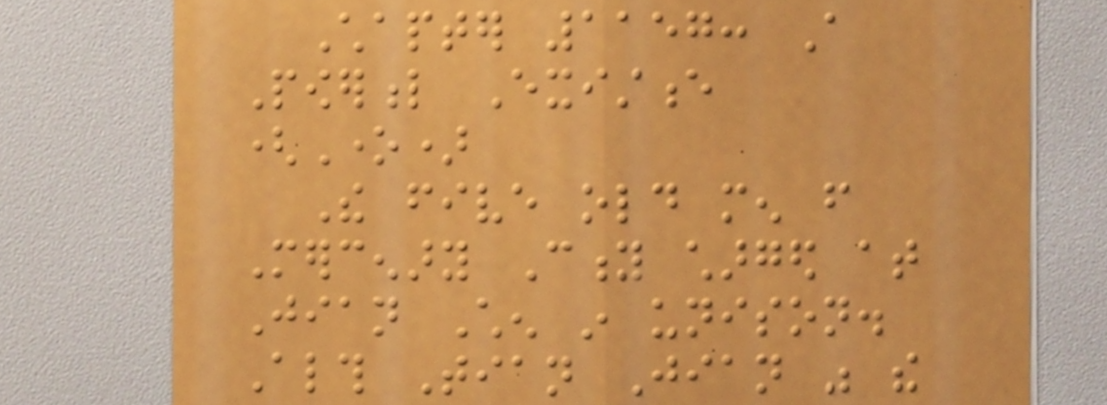Chapter 1157: A
Powerful Existence
(One)
The five old men from
Mercenary City charged at
Jian Chen in unison.
Although Tian Jian was the
